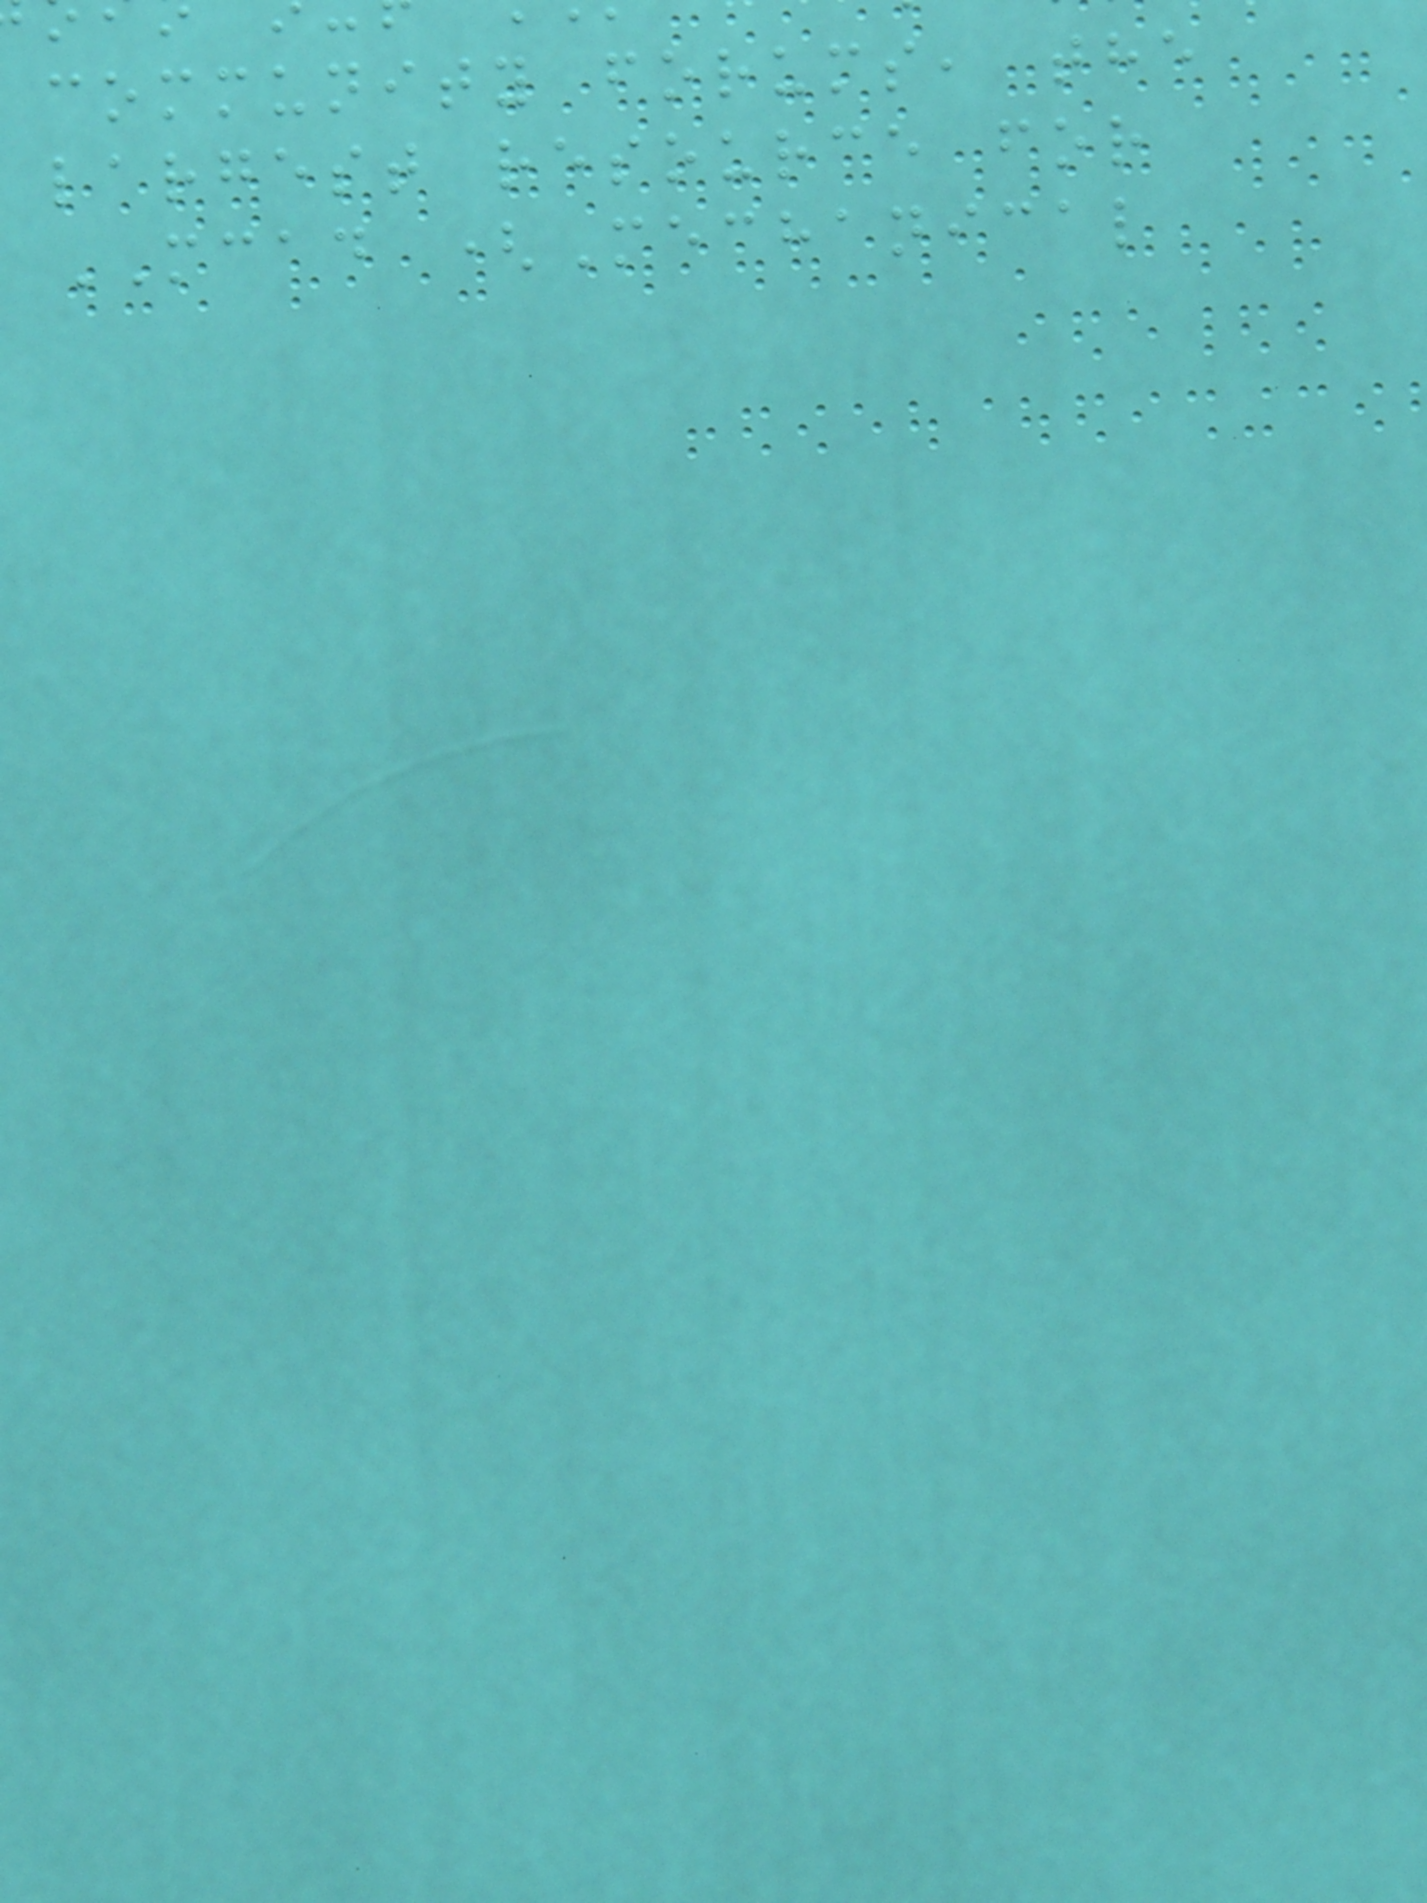community forums, the
largest resource for
MCAD (Mechanical
